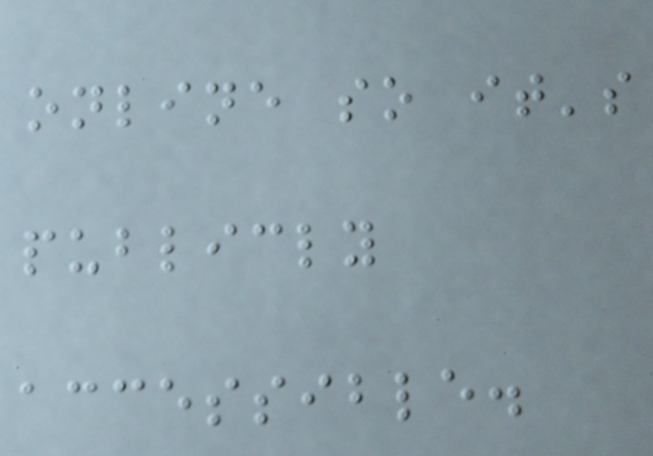online so it's
publicly
accessible.
